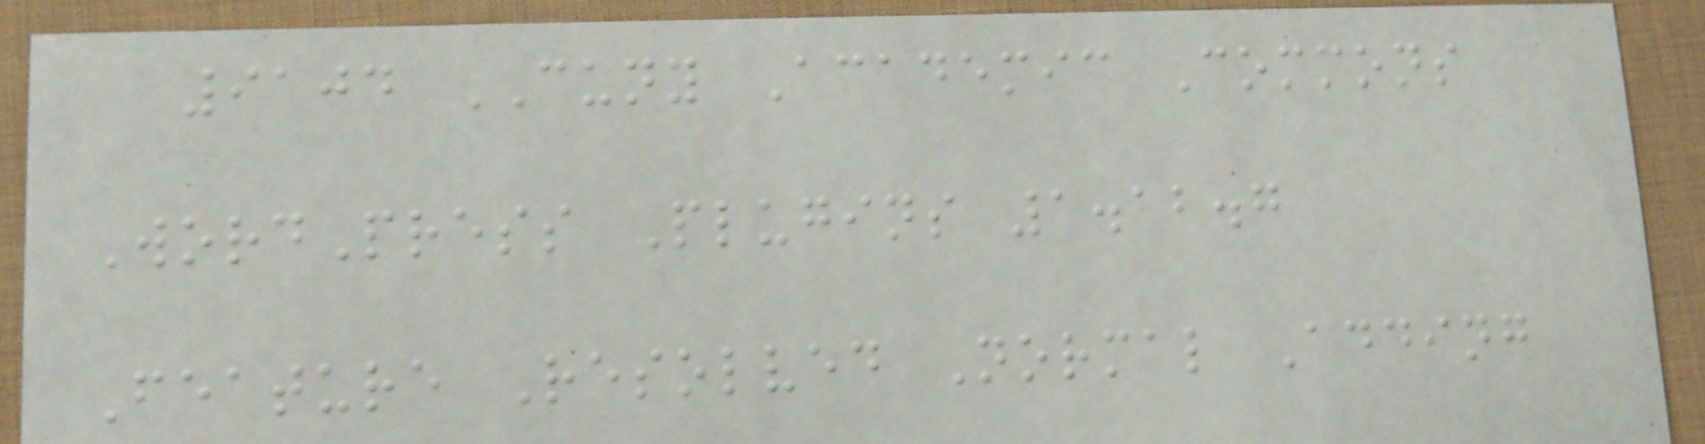9104 CUNY Academic Commons
WordPress Plugins 1.12.7
Feature Resolved Normal Adding
